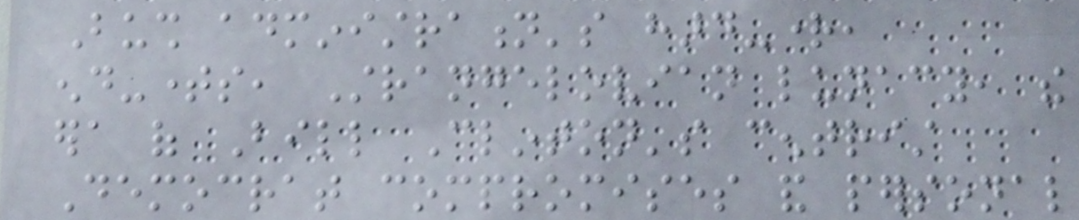Bush administration's hard-right,
end-times, Strangelovian lunacy, the
era of Bill Clinton's centrist
Democrat compromises and personal
